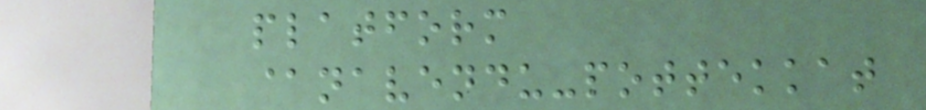platform
@navendu-pottekkat
